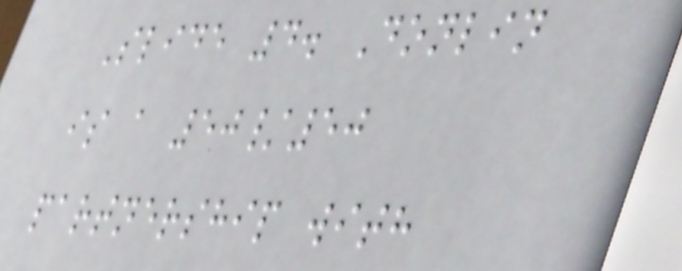Slide 4. Donlin
is a 50/50
partnership with
